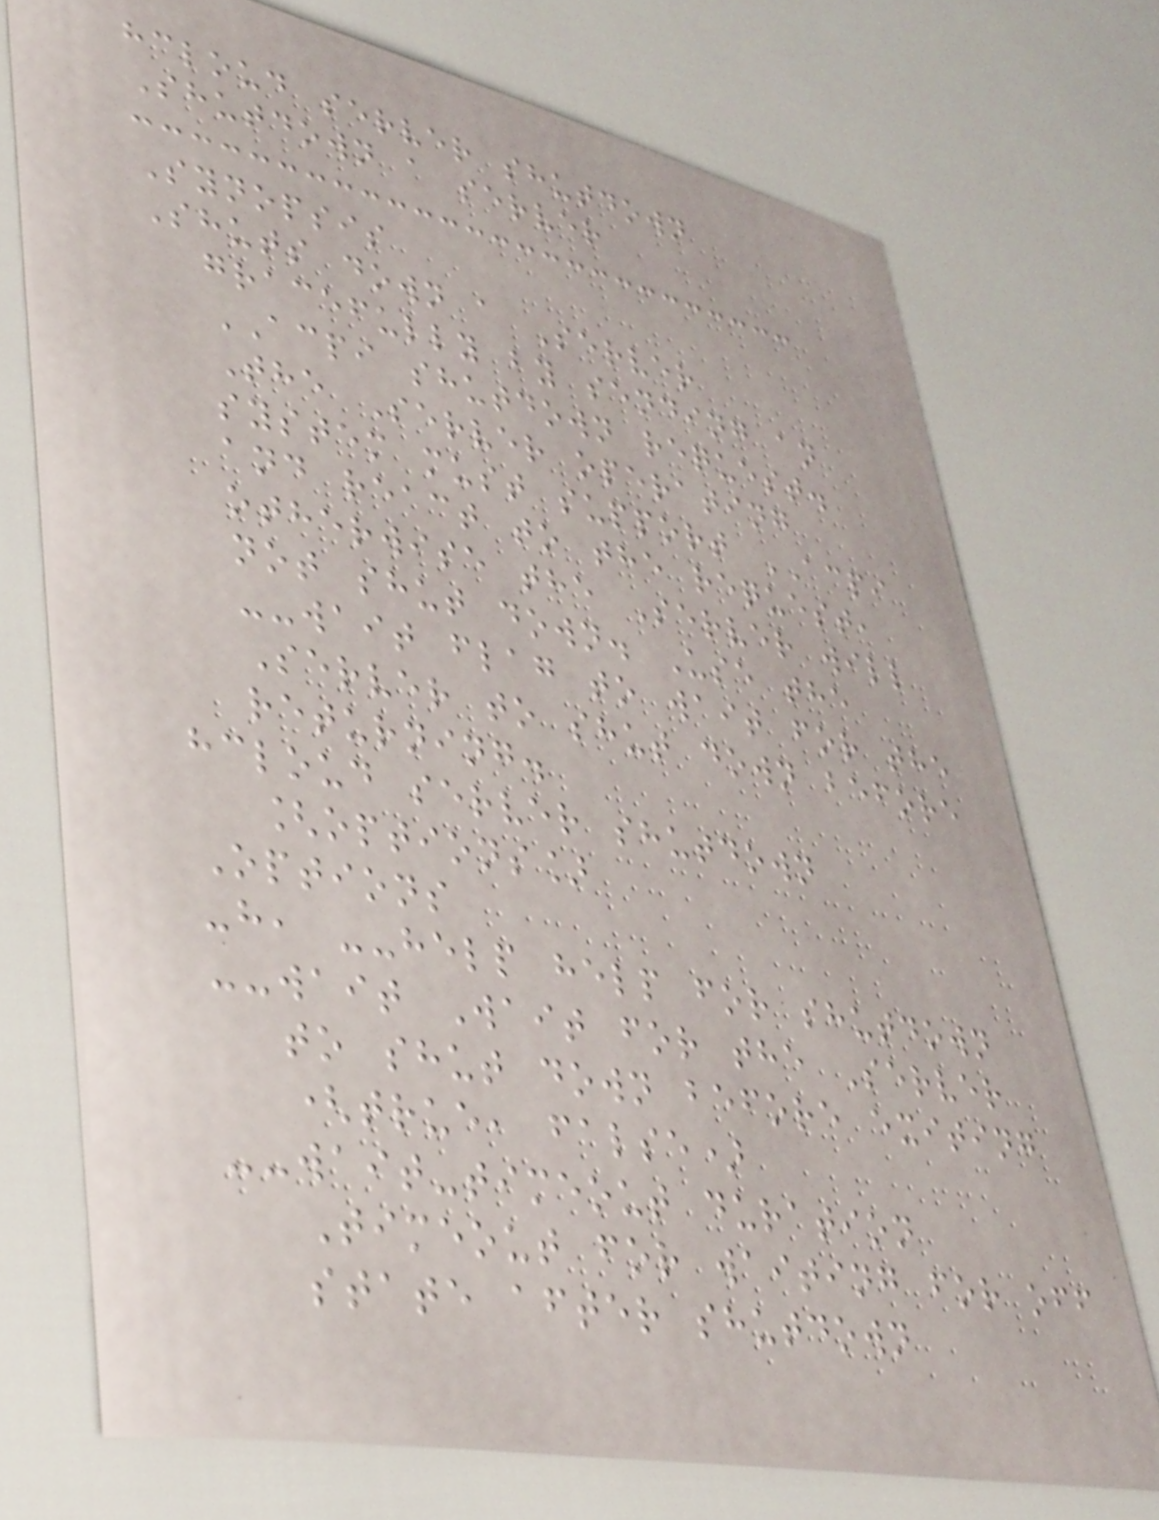hcloud server shutdown
Shutdown a server
Synopsis
Shuts down a Server
gracefully by sending an
ACPI shutdown request.
The Server operating
system must support ACPI
and react to the request,
otherwise the Server will
not shut down. Use the
--wait flag to wait for the
Server to shut down before
returning.
hcloud server shutdown
[options]
Options
-h, --help help for shutdown
--wait Wait for the Server
to shut down before exiting
(true, false)
--wait-timeout duration
Timeout for waiting for off
state after shutdown
